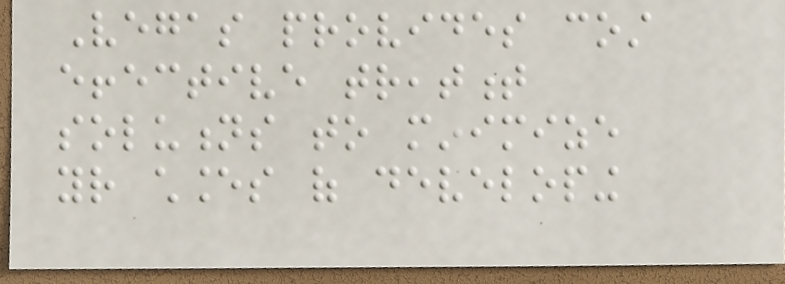Vegas provides cost
effective treatment
solutions to minimize
your chances of developing
